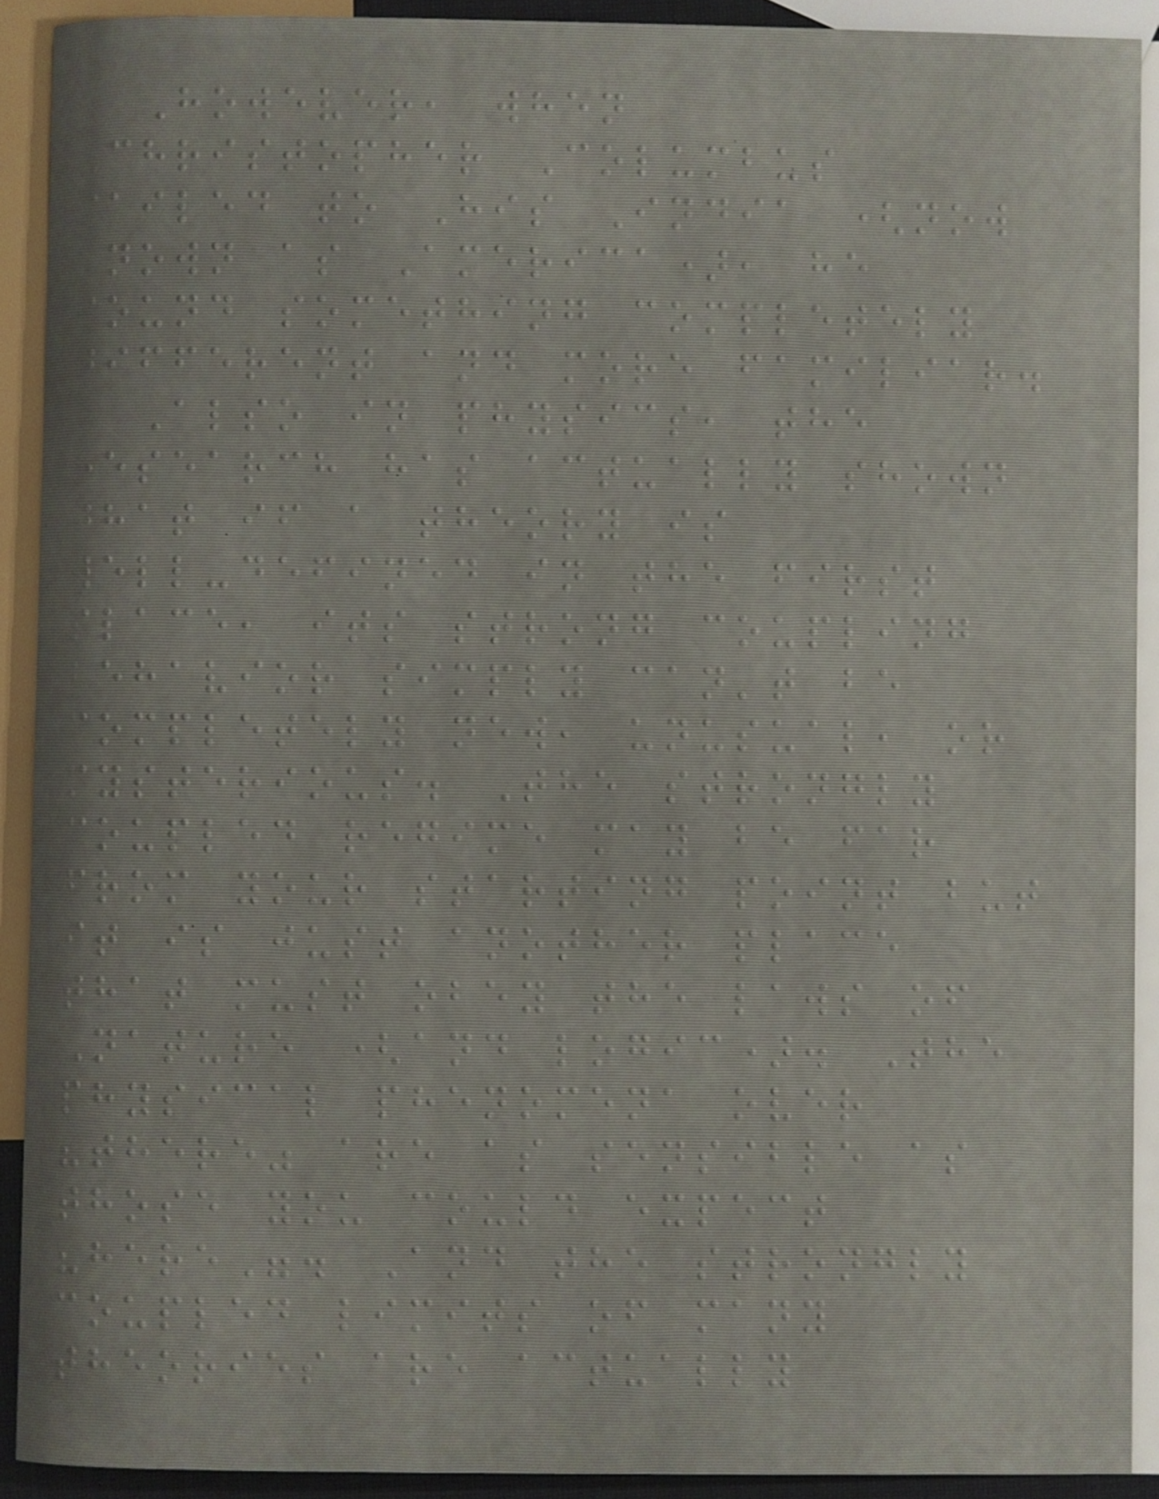However, when
Christopher Columbus
sailed to His India (now
known as America), he
found something completely
different and more familiar.
Also in physics, the
research has actually shown
that if a theory is
well-defined in the first
place, its strong coupling
behavior simply can't be
completely new, unusual, or
mysterious. The strongly
coupled regime may be far
from your starting point but
it is just another place
that must obey the laws of
Nature (and logic). The
physical phenomena over
"there" are as sensible as
those you could expect
"here". And the strongly
coupled limits of many
theories are actually
